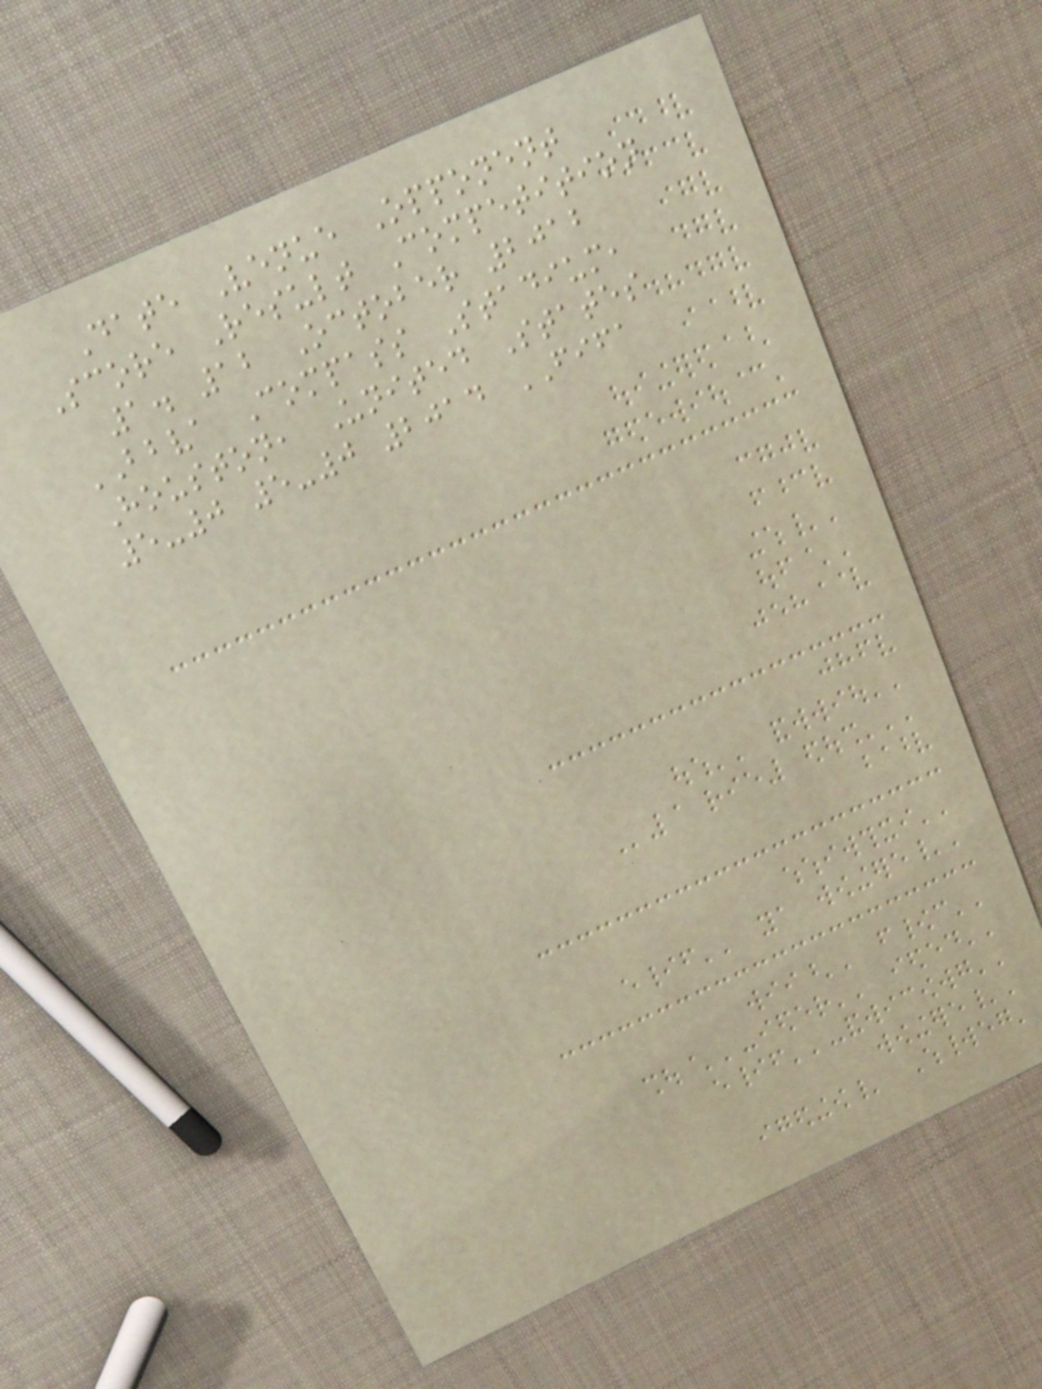Date Venue Opponent
Score Result Competition
1. 12 October 2012
BBVA Compass Stadium,
Houston, United States
5-0 5-0 2014 FIFA
